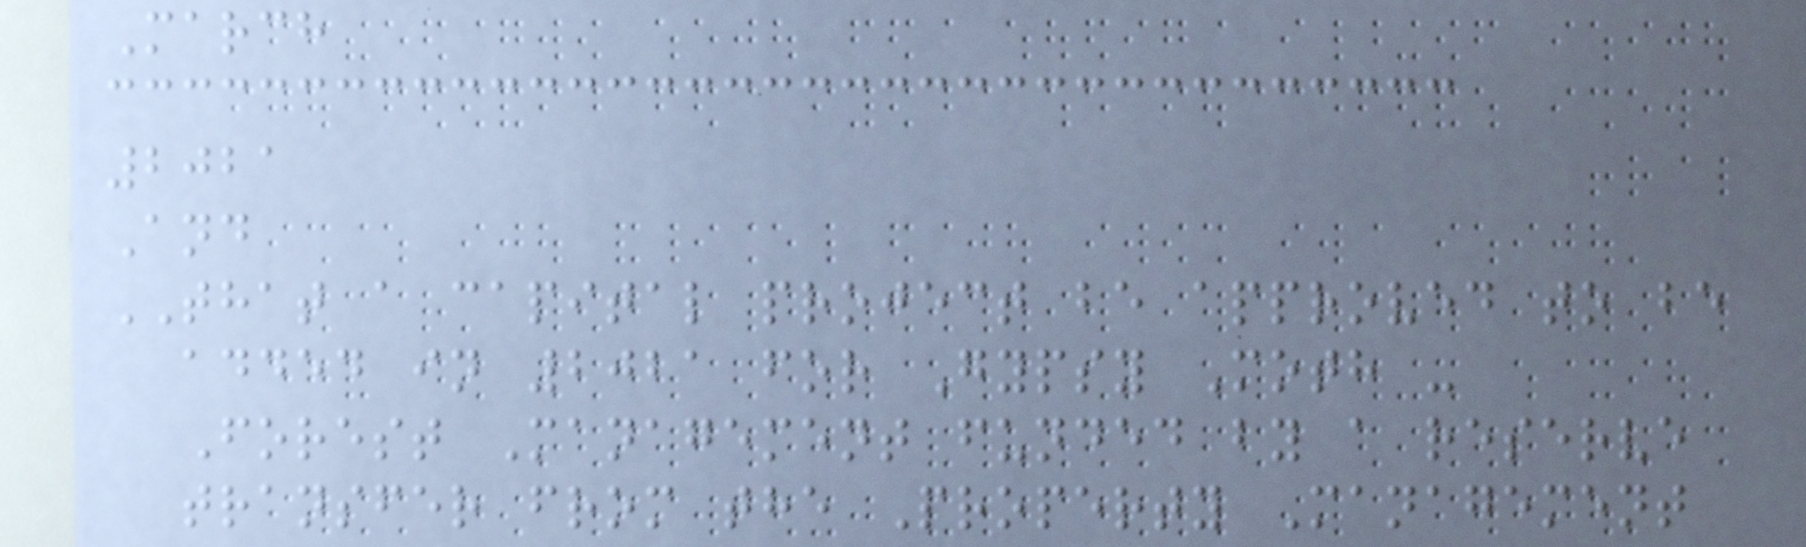March
2021
And
THAT a capital project be approved to be
added in 2021 for Gypsy Moth -
Forest Management funded by a reserve
transfer from the Property Management
